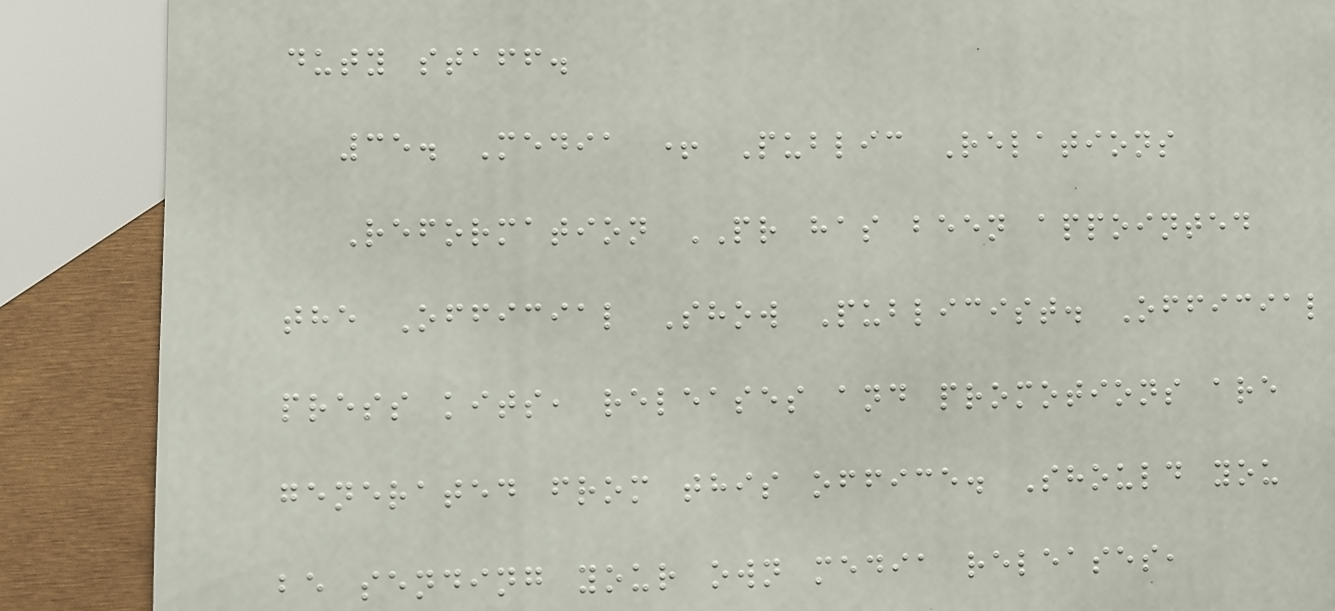duty staff.
35. Media + Public Relations
Reformation PR has been appointed
the Official Show Publicist. Official
press kits, releases and promotions are
generated from this office. Should you
be sending your own media releases,
